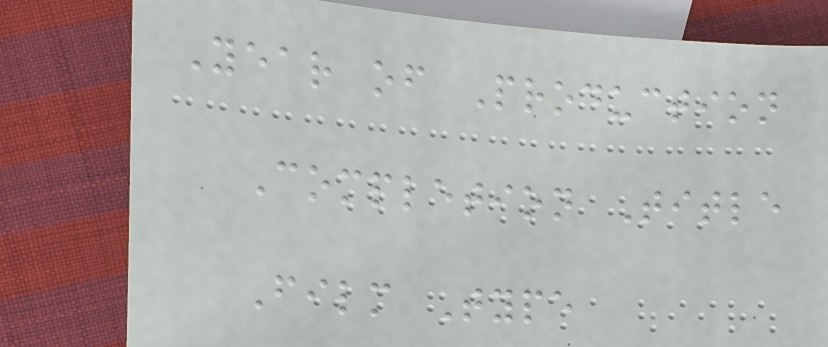Year of Production
Completion Title
Film Type
